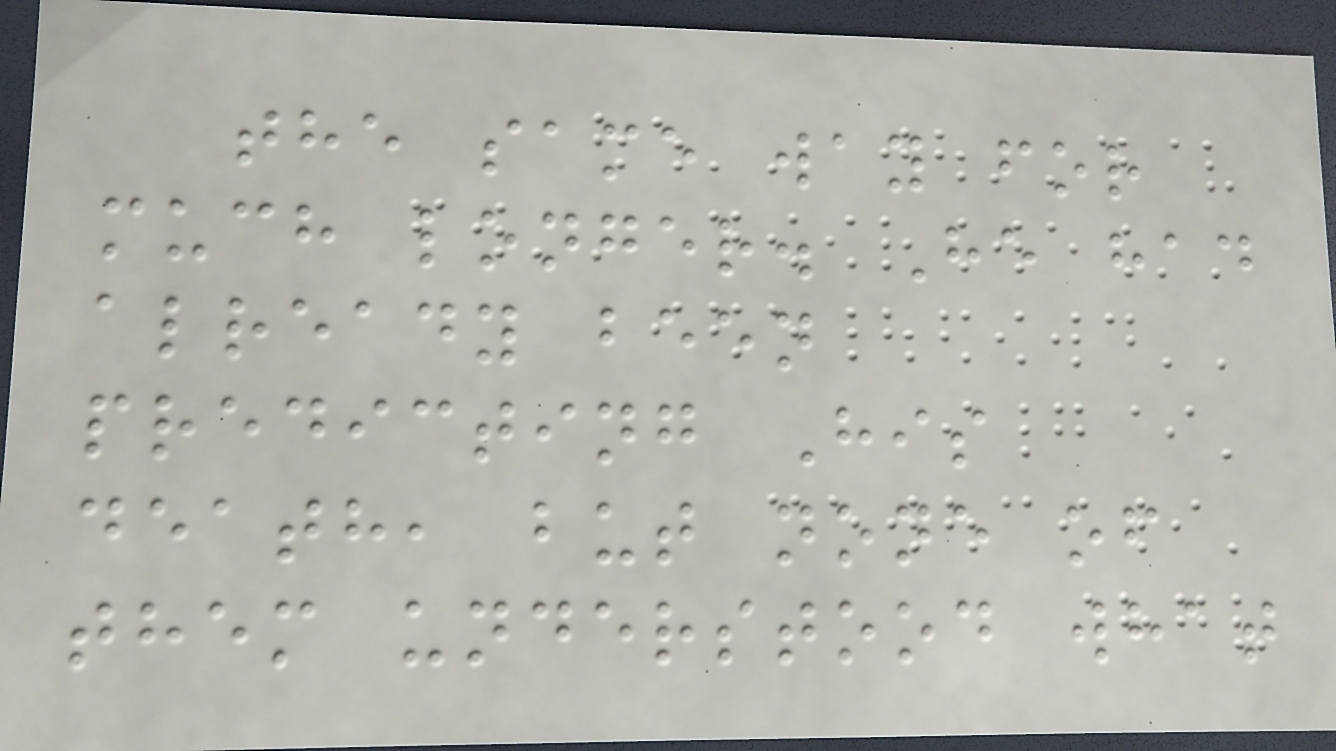the same way for
much longer. He had
already been
predicting His
death, but none of
them understood what
